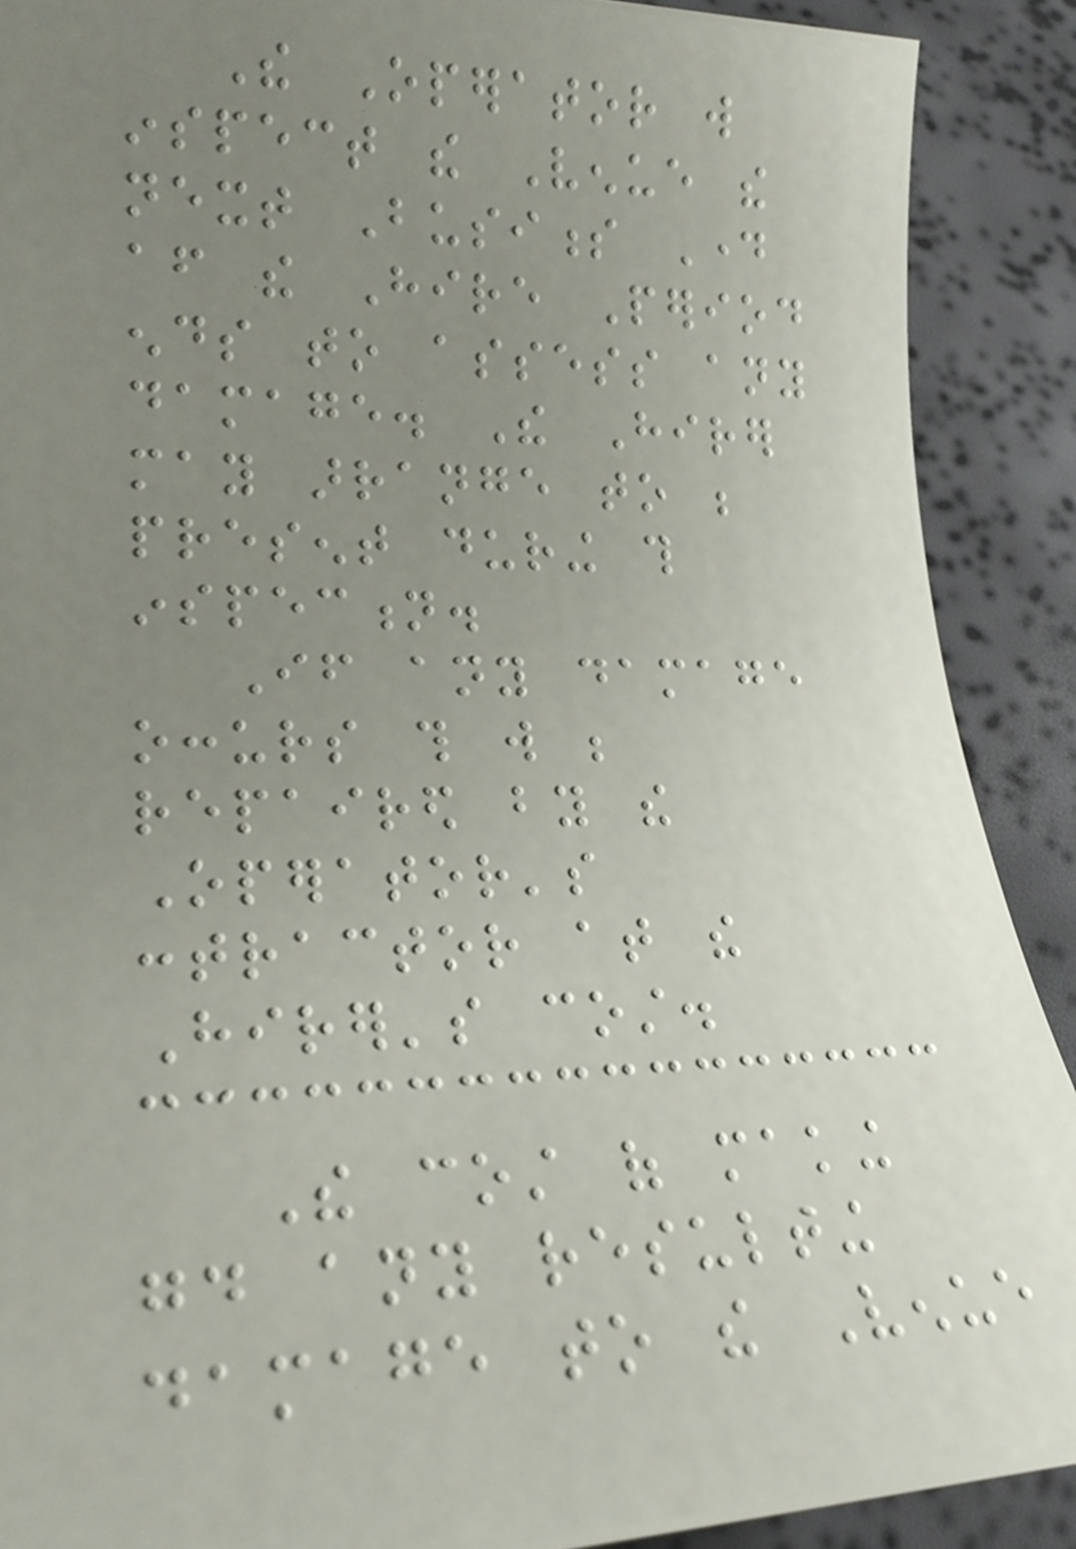The Operator will
inspect the Venue the
next Business Day
after the Hire Period
ends to assess any
damage. The Hirer
may arrange to be
present during this
inspection.
If any damage
occurs this will be
repaired by the
Operator's
contractor at the
Hirer's cost.
The cost of making
good any resulting
damage to the Venue
